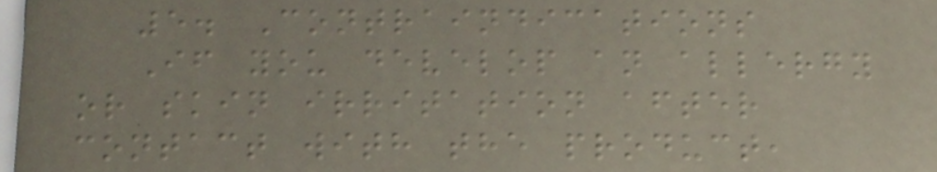5. Contraindications
If you develop an allergy
or skin irritation after
contact with the product,
